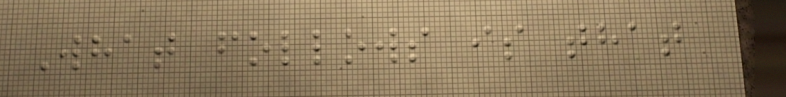What follows is that
